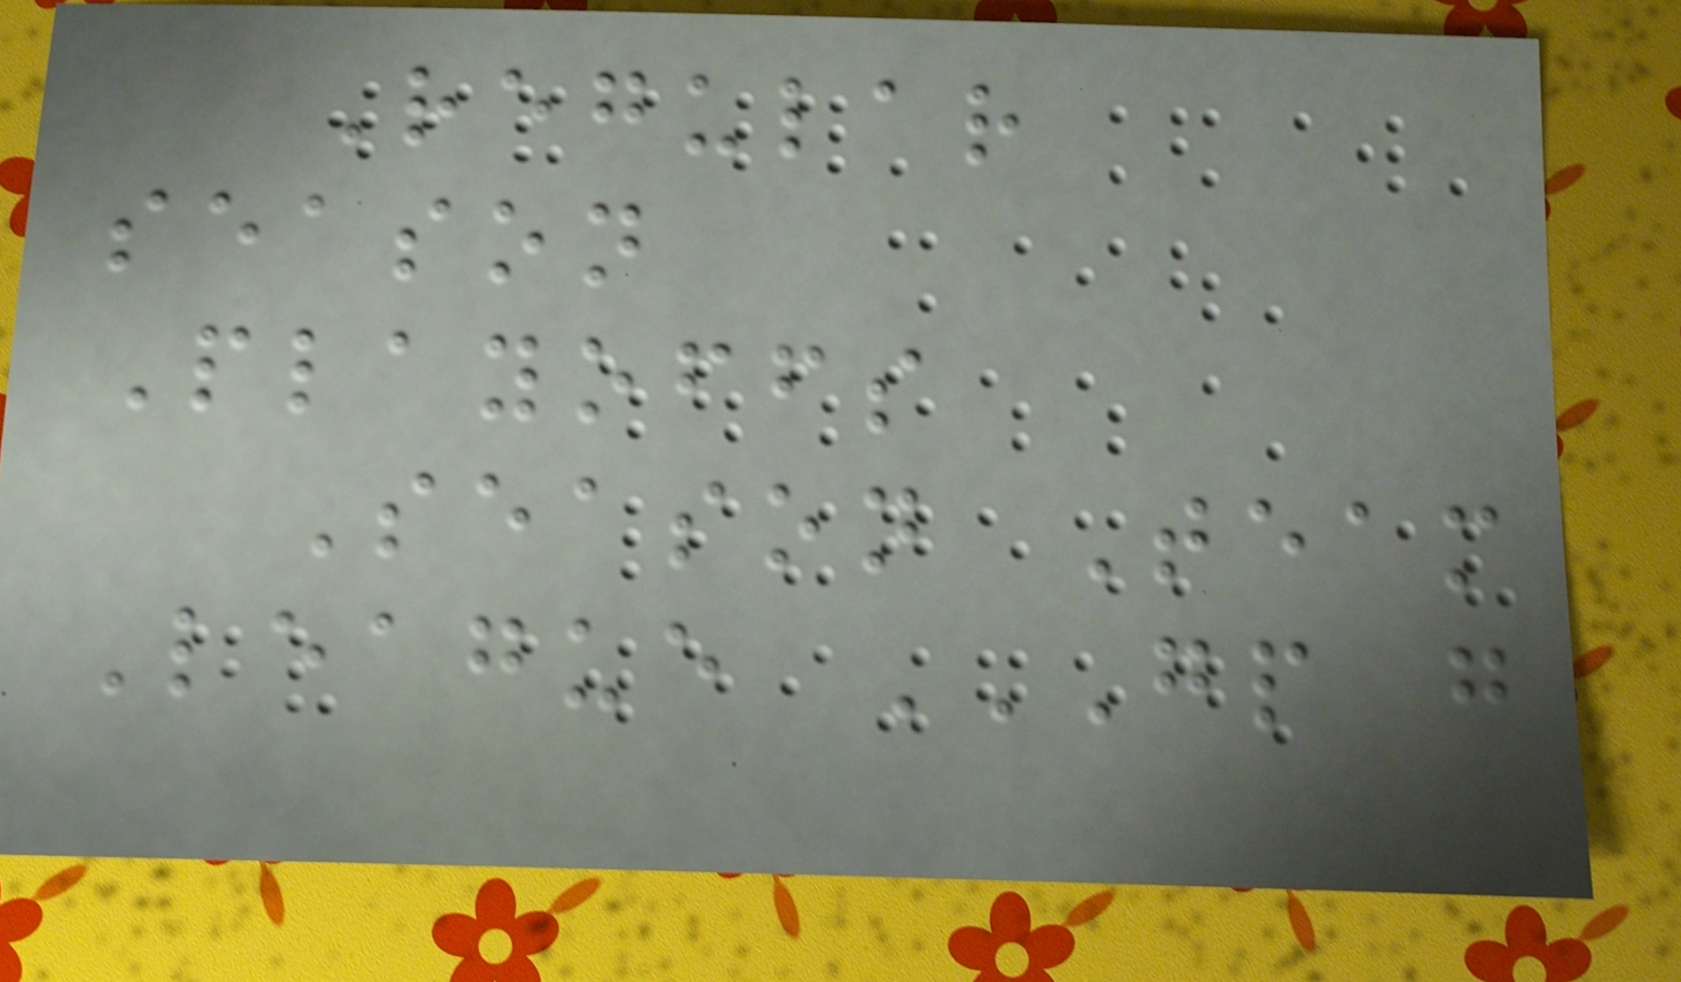Regular
season
Playoffs
Season Team
League GP G
